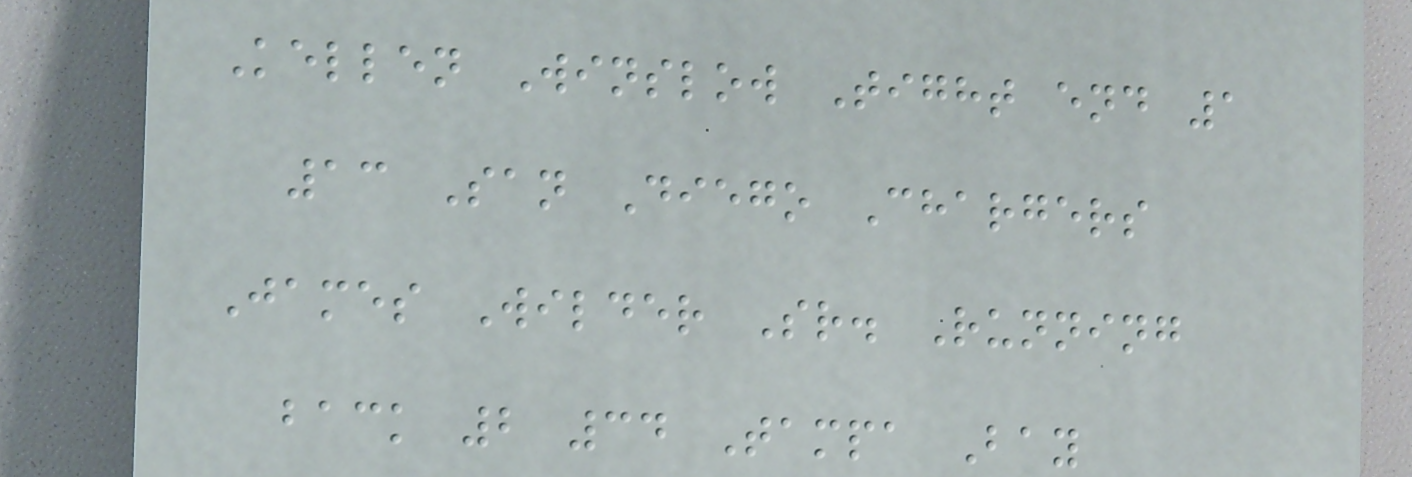Kellen Winslow Tight end 1
13 San Diego Chargers
James Wilder Sr. Running
back 2 34 Tampa Bay
